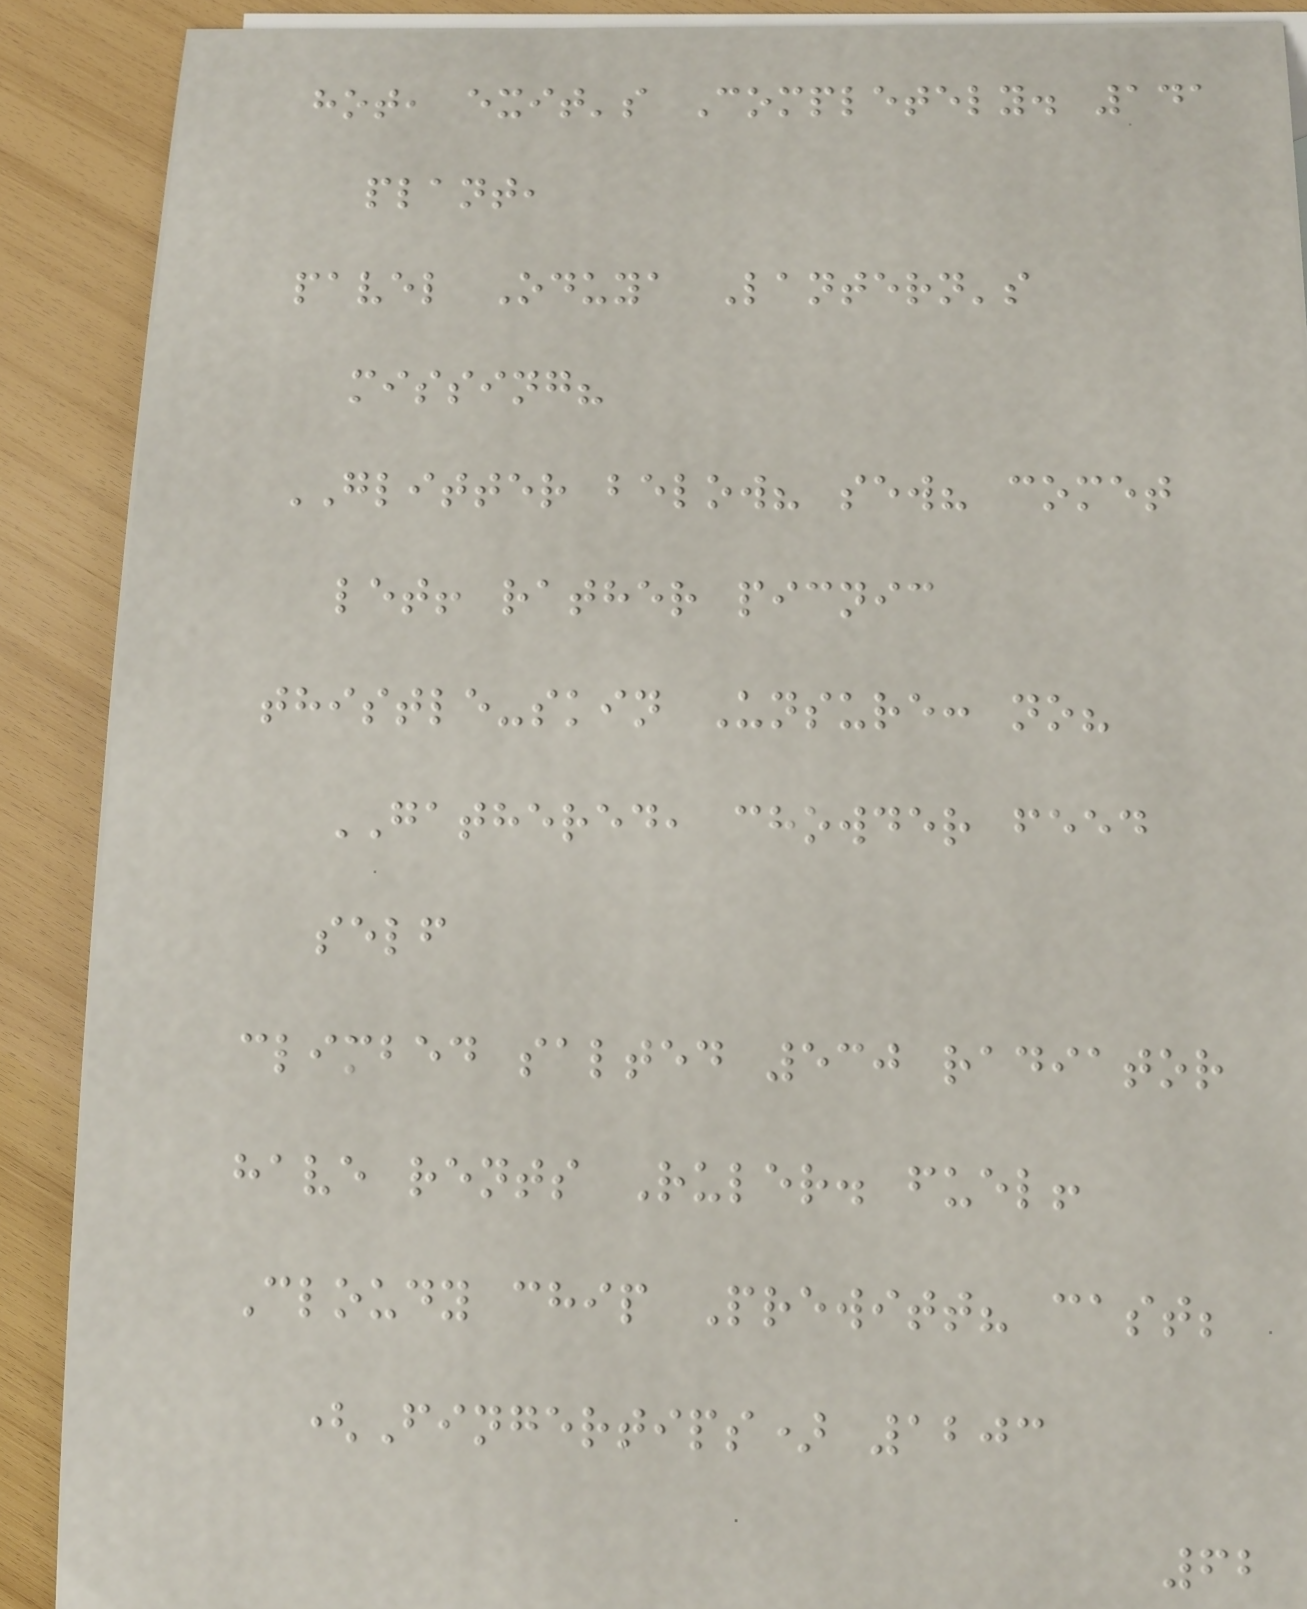hot, exit's Completely. 141
plant,
pavel Oduya Lantern's
missing?
GLITTER below? sew? comet
let! rather picnic
thistle-skin Unsure: no?
GATHERED, chowder feed
self
climbed salted 530 radiator
have rents Ruler. fuel!
Cloudy chip Prewitt? cast;
(Fingertips) 1203
62
